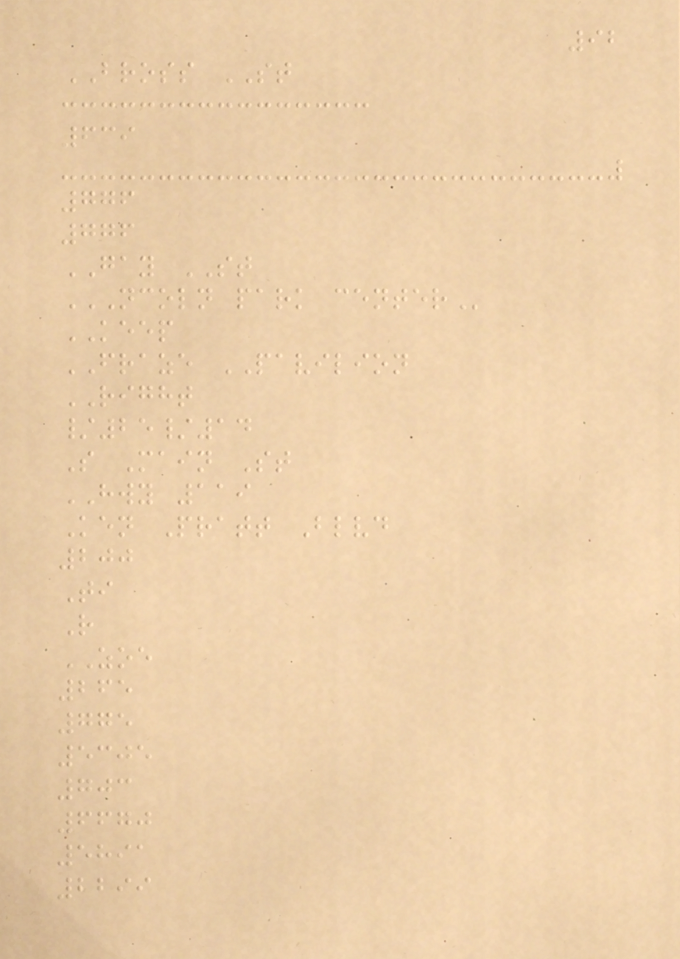92
BROSS ST
639
776
776
GAY ST
NCOLN PARK CENTER
KEEP
FRAZE PAVILION
RIGHT
/25/14
S Main St
HWY 119
Ken Pratt Blvd
200
Ti
R
ZOE
265
775
5305
703
6670
5891
2299
